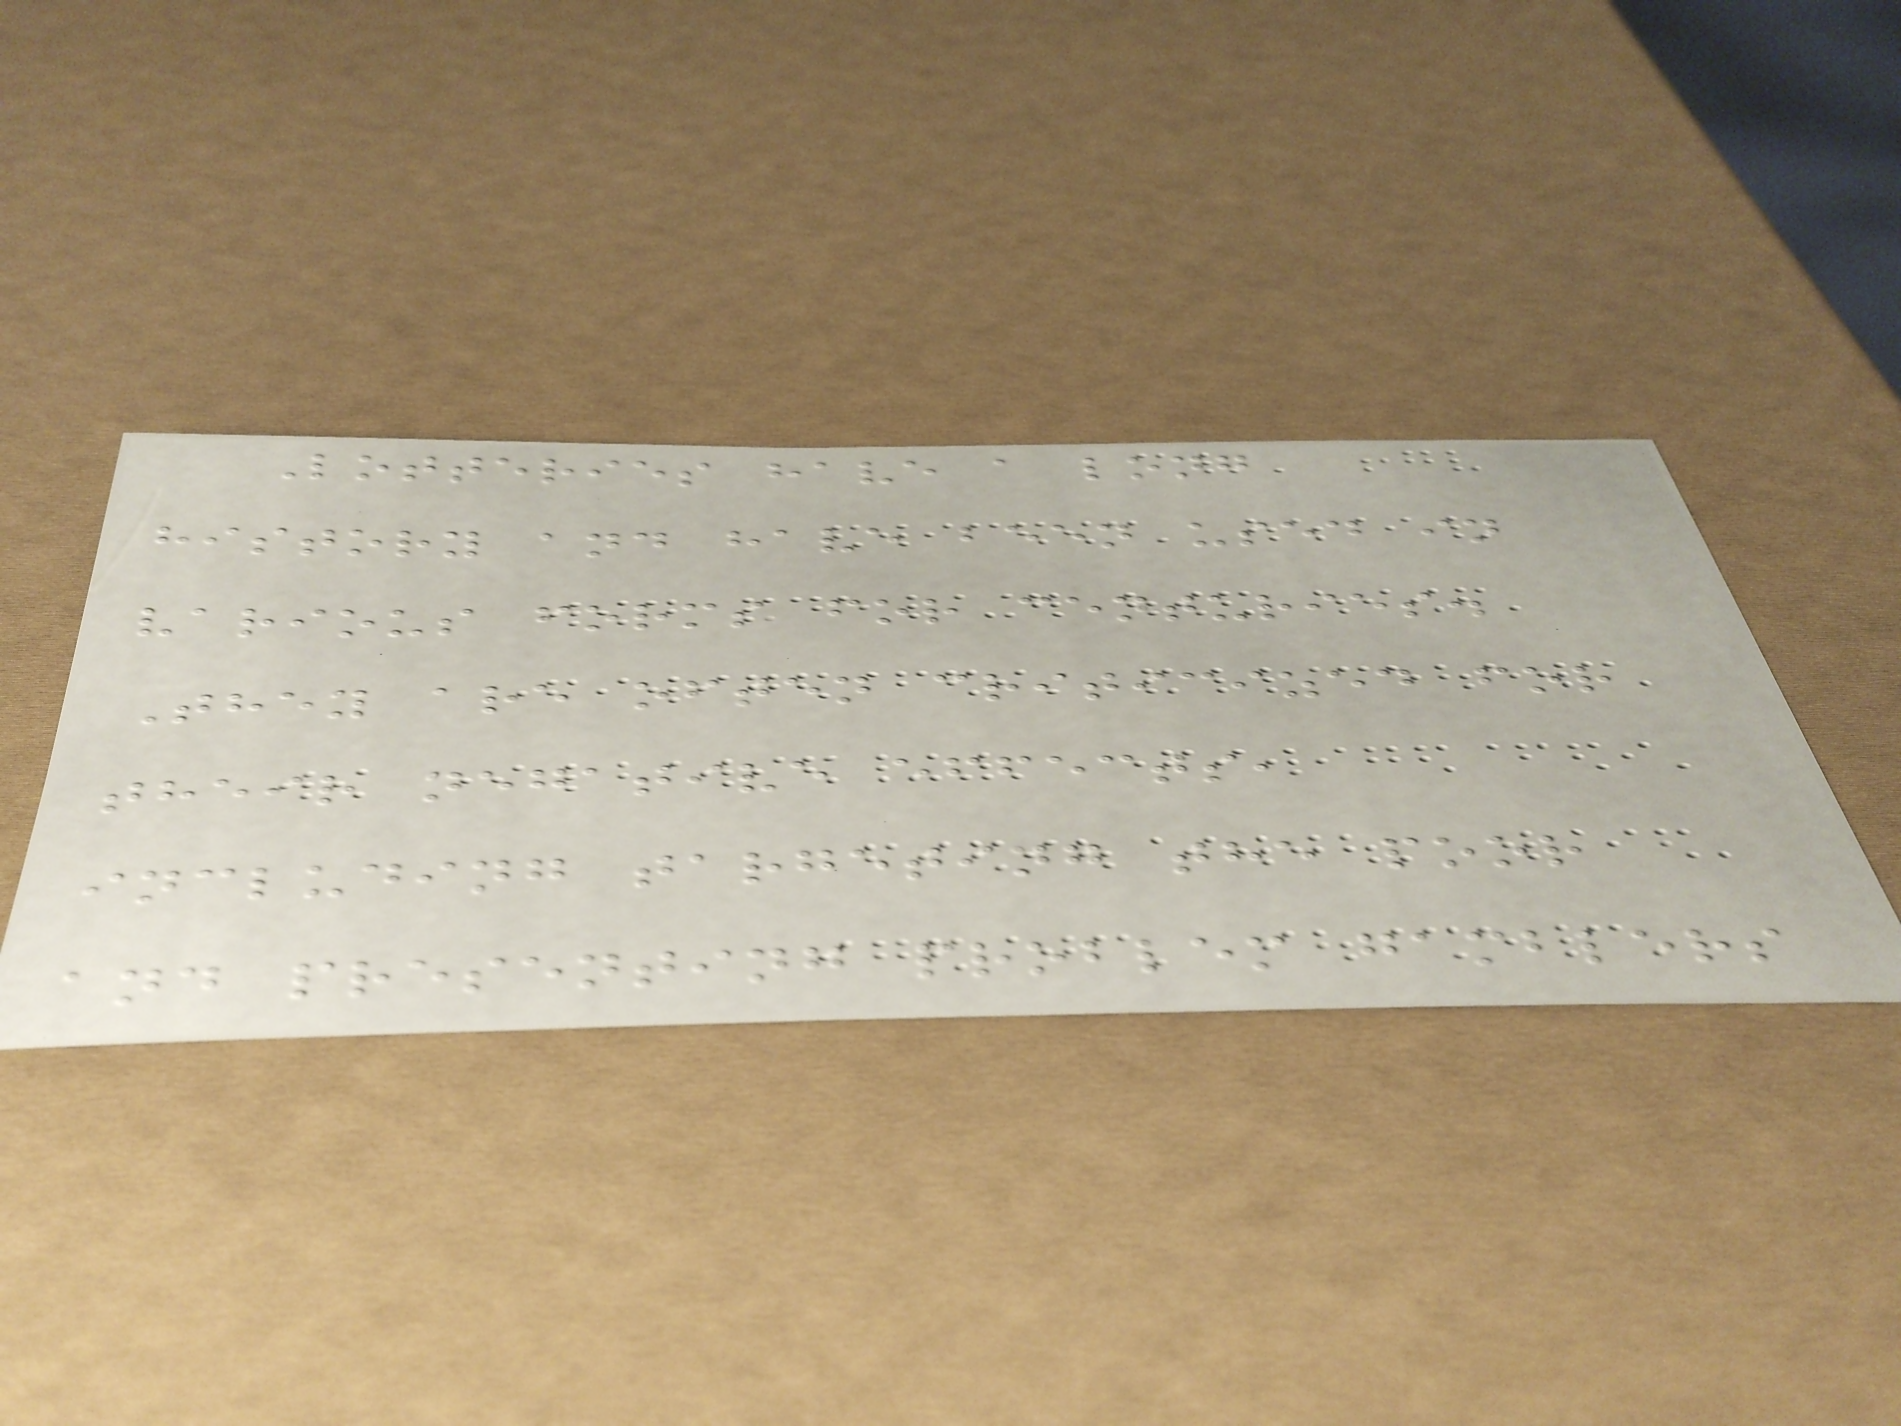Lotteries have a long
history and have been used in
various forms for centuries.
They are often criticized for
their negative effects,
including targeting the poor
and presenting problem gamblers
